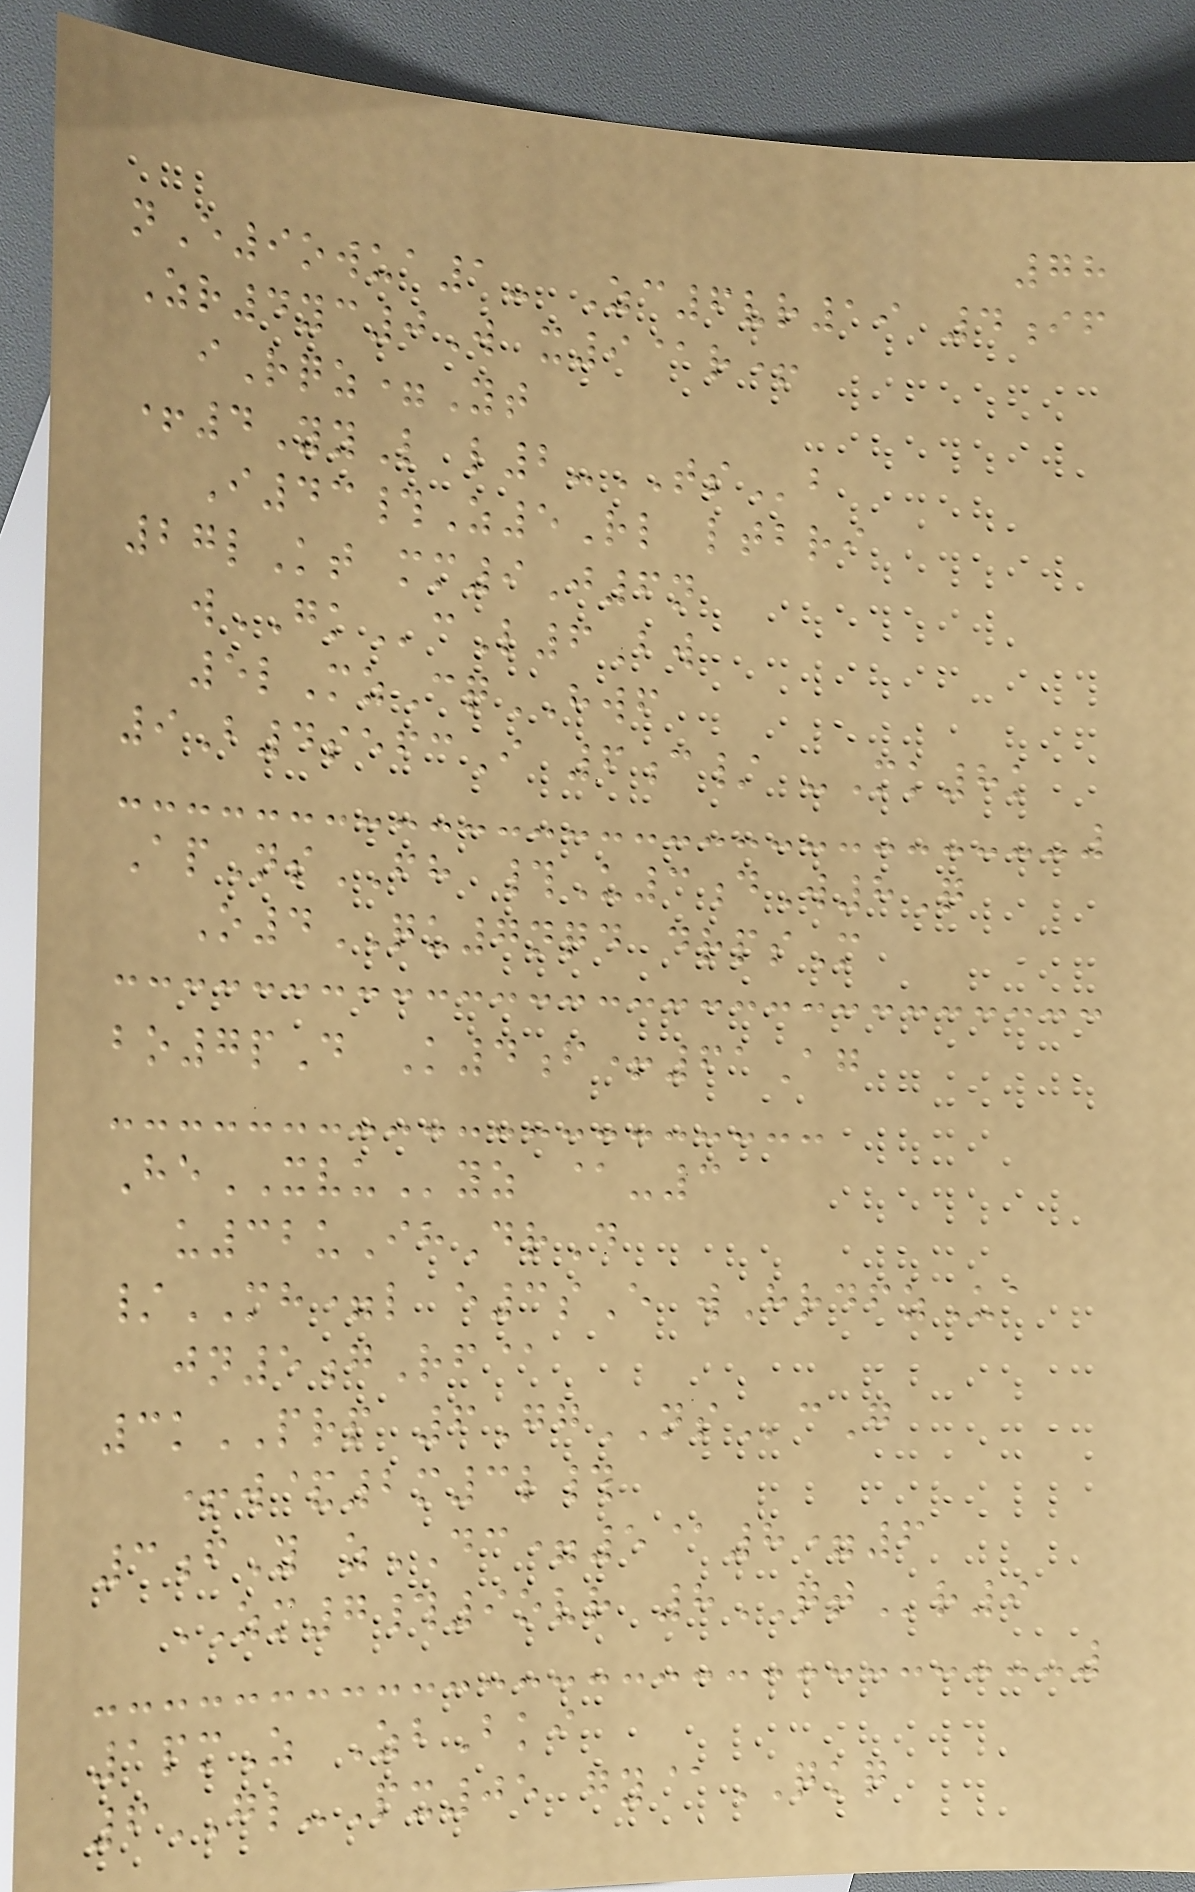78
nE9owua1- Zc6vr19 4if
Zr4yc0W x9@r+
iRqz=Yt
+4YyL l2-TSb
I43#Z5Rl ltbri
27lKt mm9J6n
wGKcL6Bw
5lMzCqHWF
9B4sefcI 6c/ -Mk8k
ApNsFH #U3dW8Q
O4QU7nqd drpsM
bo7pD K4f+61Ag
HeXVUyz @-3
u32uIhDrD
/MH=l e3sE wHrdfzUa
jn5gRf@
3kPRP 6GgNScG
+w&2m3l#
3fY zDC=5@8=6
ZM7#9ovr 8QTr9
1pmZ ZbBki
6GL-Px05 gy@QKQ
